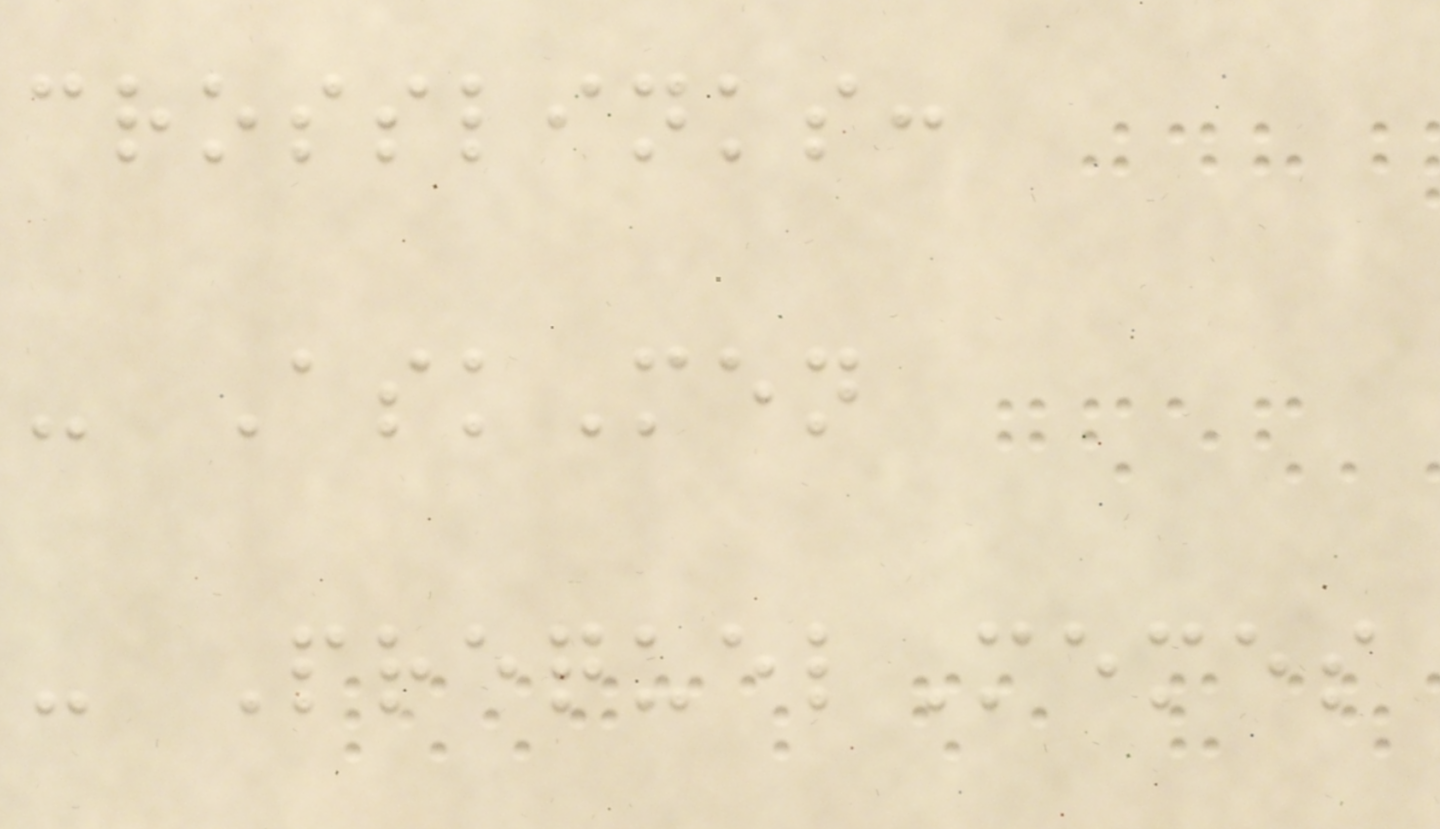crosslinks:
- AskMen
- PrequelMemes
